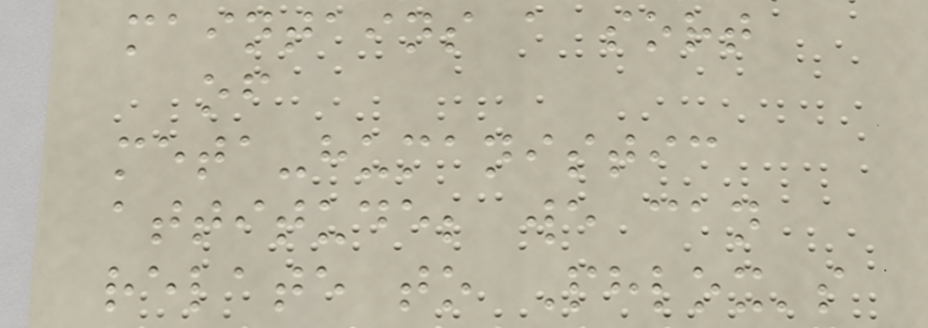maintains a sort
of
meta-humanistic
attitude; we can
relate to Phlox's
